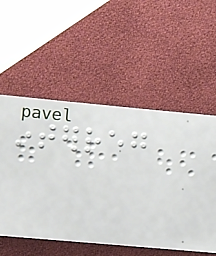interreg
